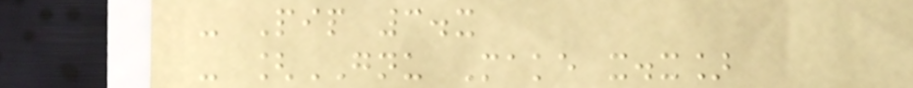- Pip 3.x
- [GNU Make x.x]
